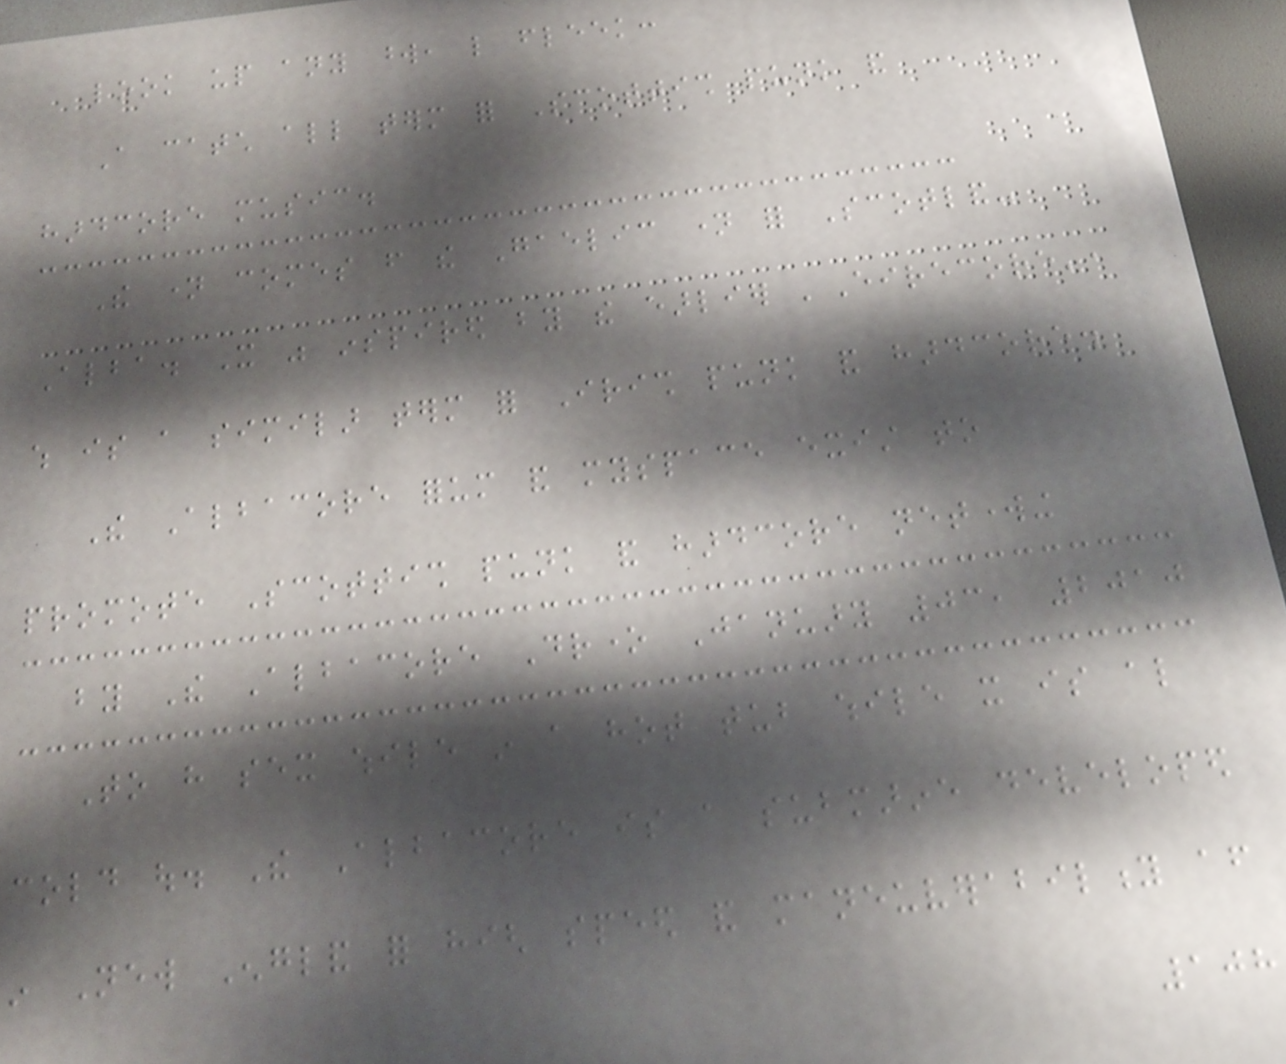look up any word, like fleek:
A catch all term for Scottish punk and
hardcore music.
The name comes from the Gaelic name for Scotland-
Alba. It was inspired by the earlier 'Eirecore',
which is a similar term for Irish punk and hardcore.
The Albacore forum and myspace exist to
promote Scottish punk and hardcore networking
by The Albacore Drone January 03, 2010
To have sex while in a hot tub while it is also
cold out. The Albacore is a submarine developed
in New England for high speed and maneuverability after
108
